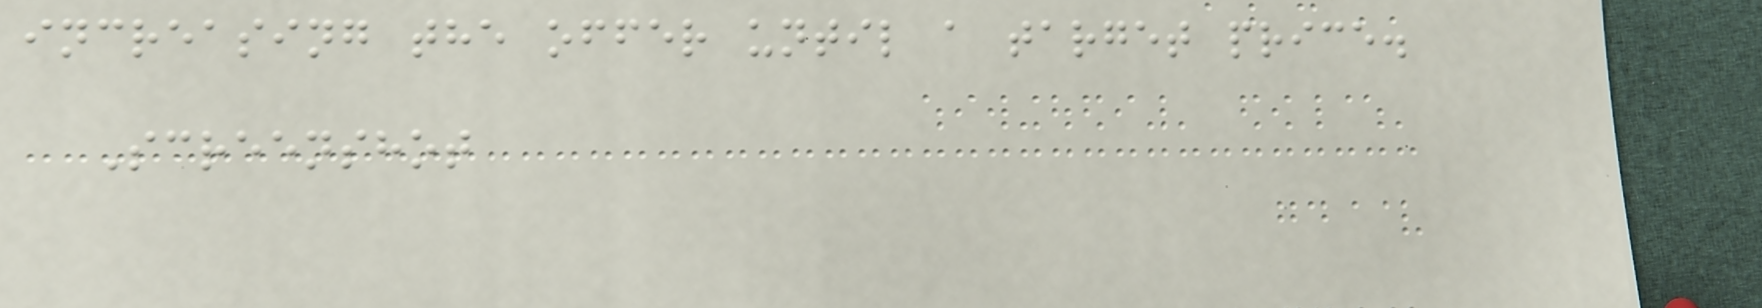increasing the offer until a target price.
Screenshot
